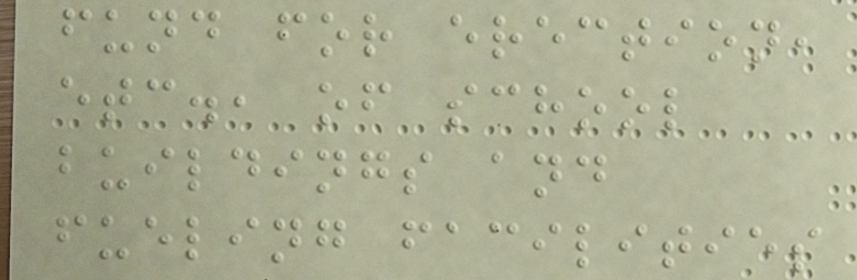fund for erection,
etc., of school
buildings and
fueling facilities
